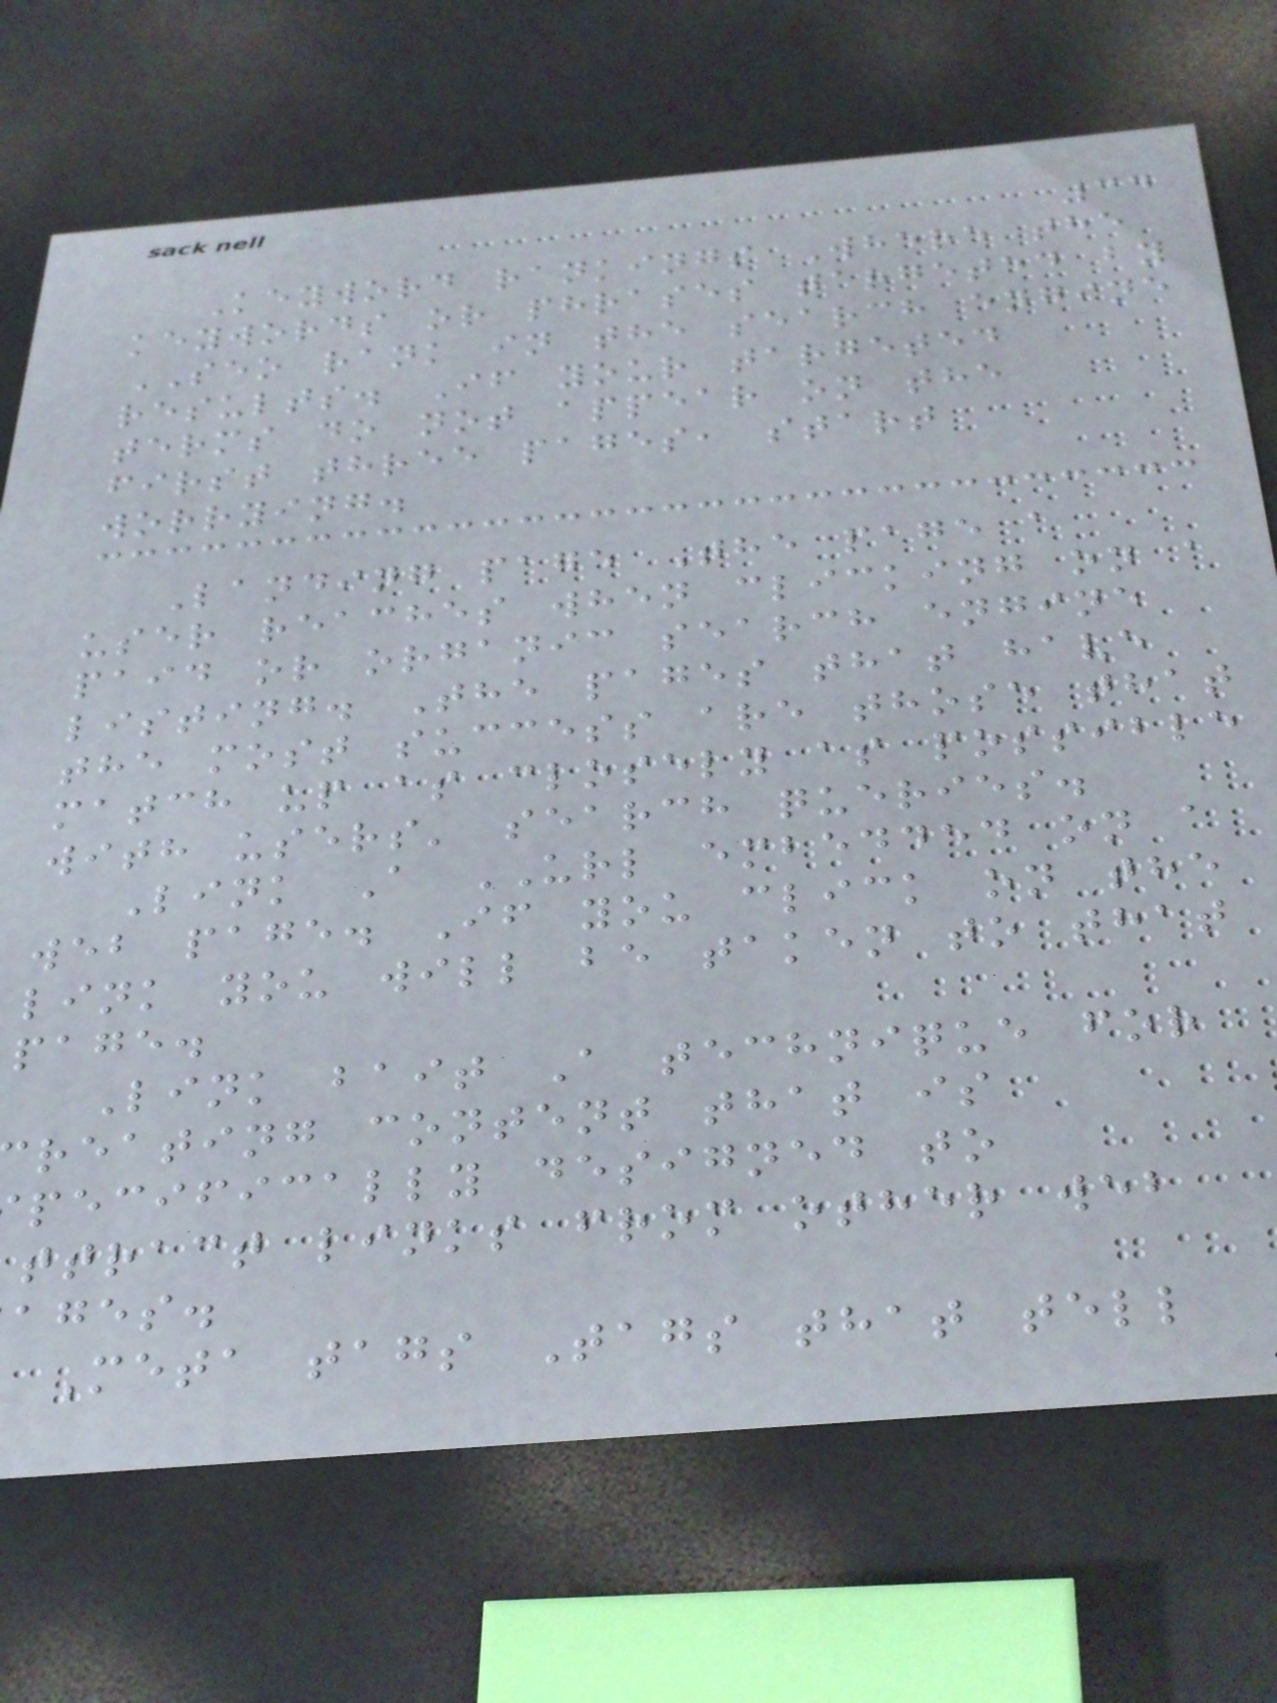34
Keyword rankings Where the
keywords or phrases targeted by
SEO rank in the search engine
results. If your targeted
terms do not appear on the
first three pages, start
worrying.
Landing page The page a
user reaches when clicking on a
paid or organic search engine
listing. The pages that have
the most success are those that
match up as closely as possible
with users' search queries.
Link A URL embedded on a
web page. If you click on the
link you will be taken to that
page.
Link bait A technique for
reating content that is
pecifically designed to
ttract links from other web
ages.
Meta tags Tags that tell
